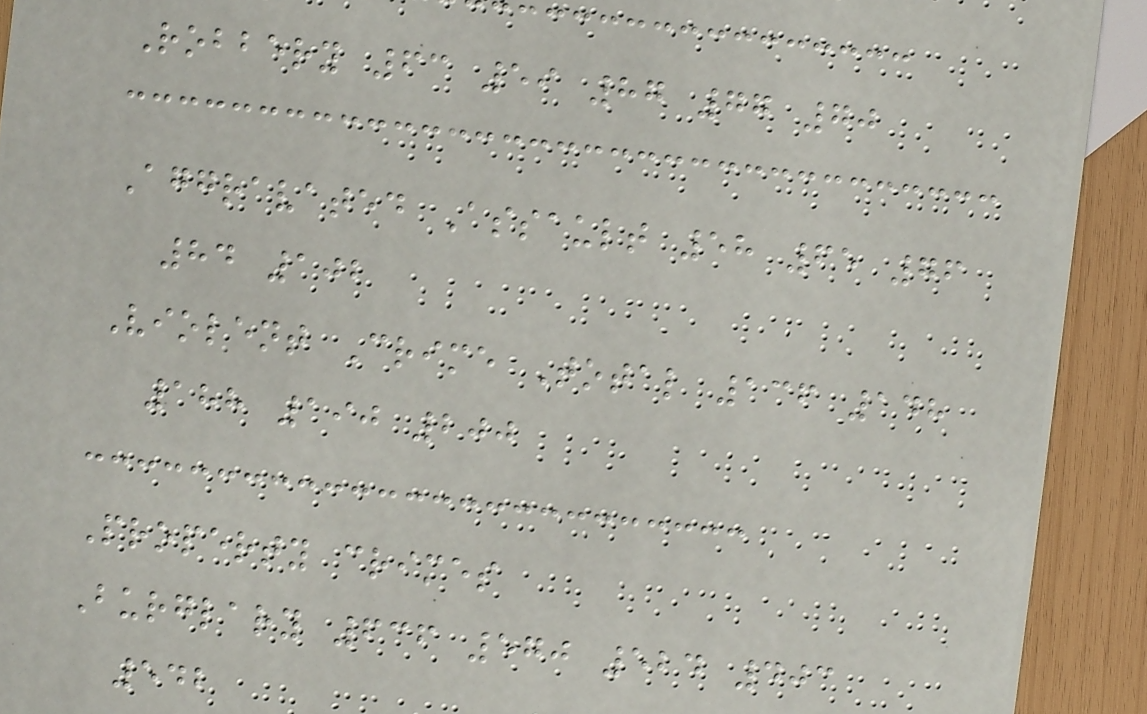Robbery 63 59 87 77 70
Aggravated Assault 58 65 76
84 102
Violent Crime Total 136 148
188 190 200
Property crimes
Burglary 636 570 524 403
542
